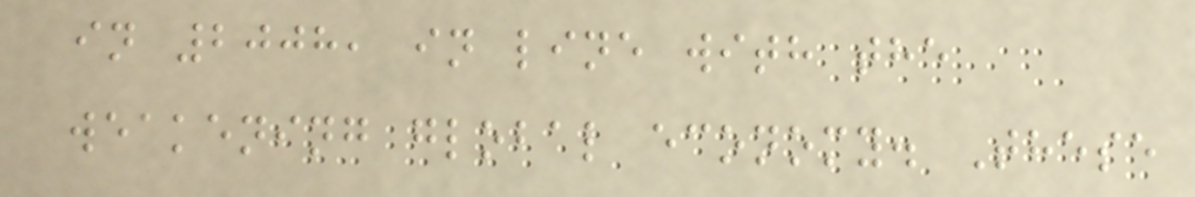in 2008, in line with the
weakening global economy. These
